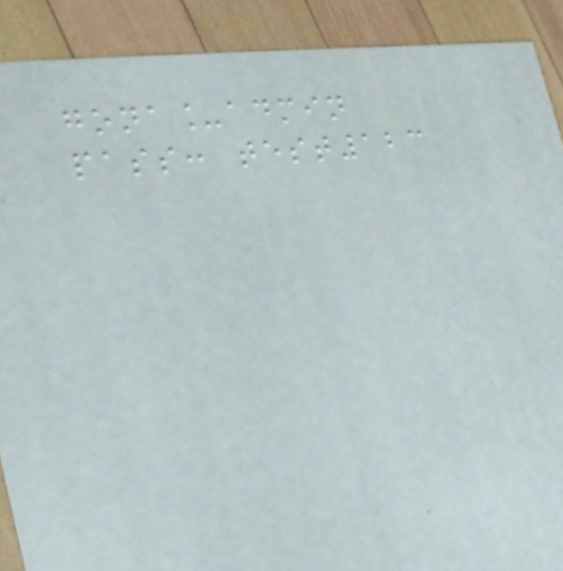gona_admin
pass: test123
